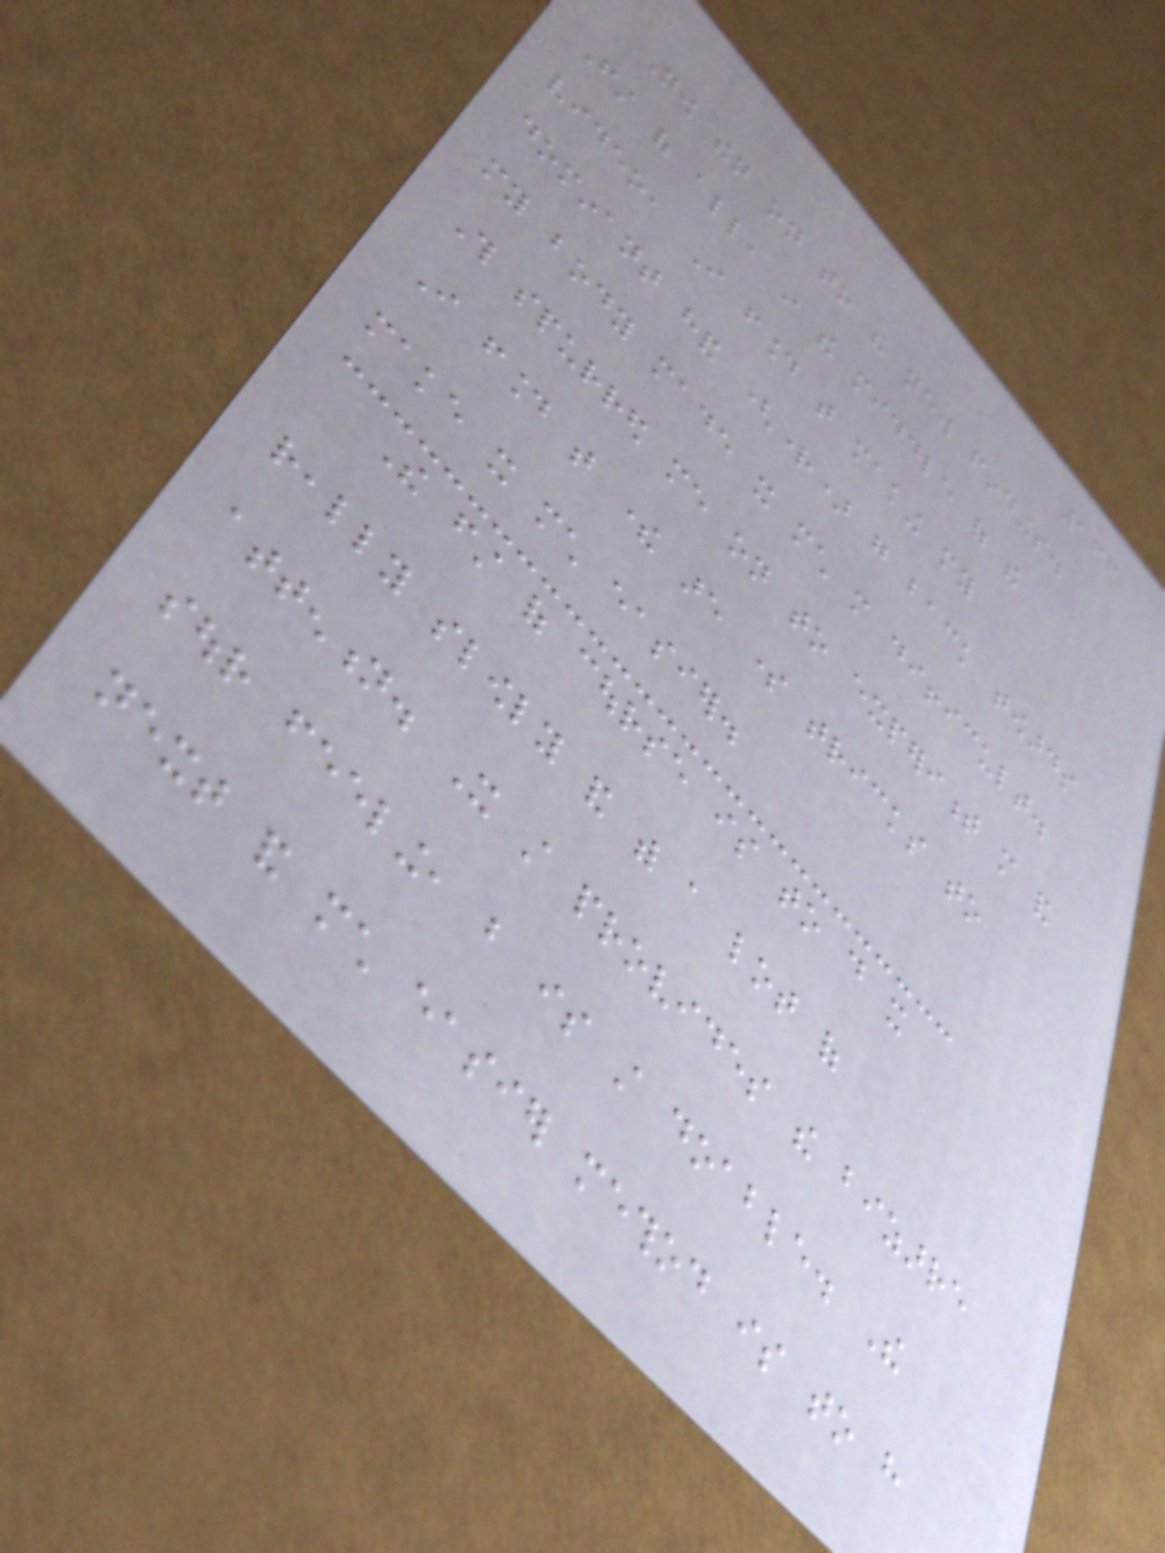166
Now then on to the new findings.
First of all, in the middle of the
video, I found that making my
dominant hand (right) go back towards
my body made it much more difficult.
This spurred me on to experiment more and
I found that there are some tricks to
make it much easier.
The first of course is to do it
really slowly and with a lot of
attention. It still provides the bizarre
sour feeling, but is still doable. The
next and much easier method is to have
